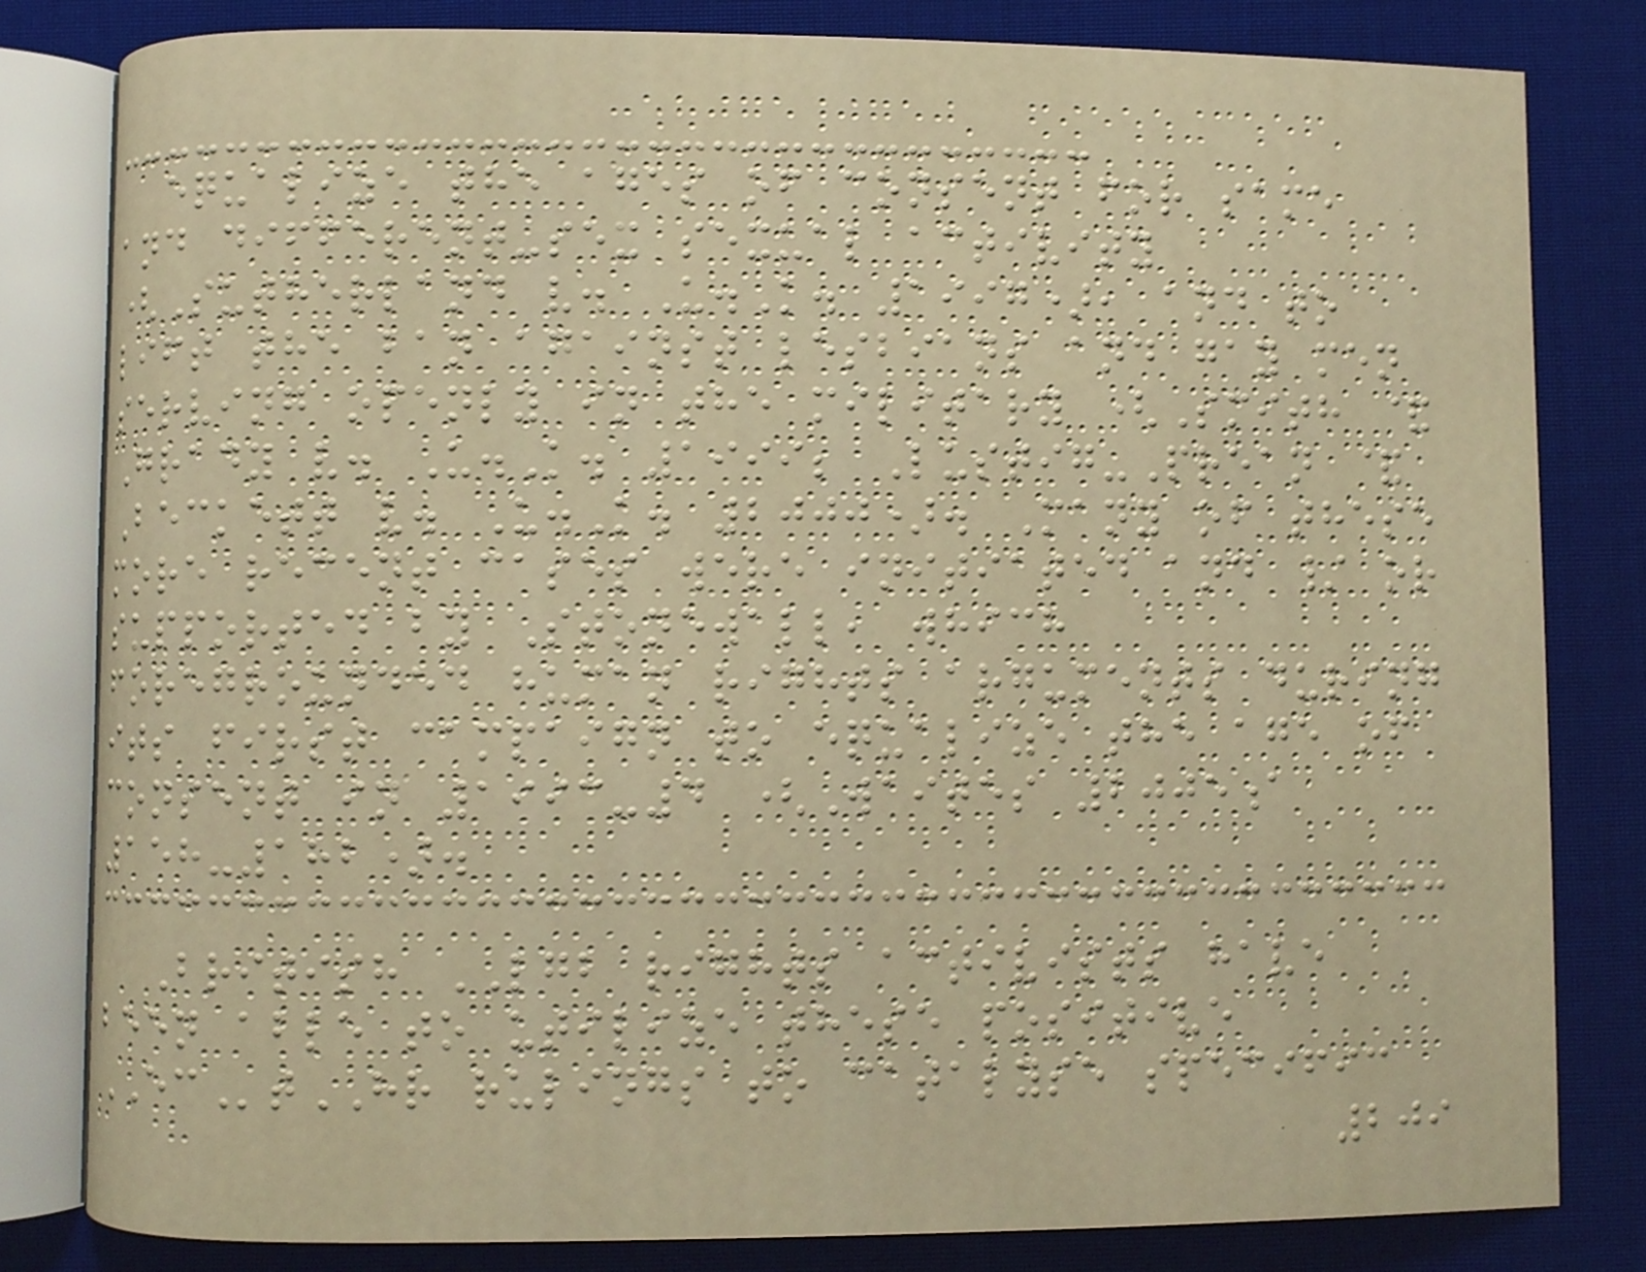equalize the ages of consent for same
and different-sex sexual activity
(Sutherland v. U.K. 1997), and to
lift the ban against lesbians and gay men
serving openly in the military (Smith &
Grady v. U.K. 1999; Lustig-Prean &
Beckett v. U.K. 2000). Many of these
more recent cases were initiated and / or
supported by Stonewall, which
foregrounded human rights arguments during
its first campaign to equalize the age of
consent in 1993-4 (Waites 2005a
158-182).
British LGB rights activists have
been able to utilize these positive
ECtHR rulings to catalyse specific
209
